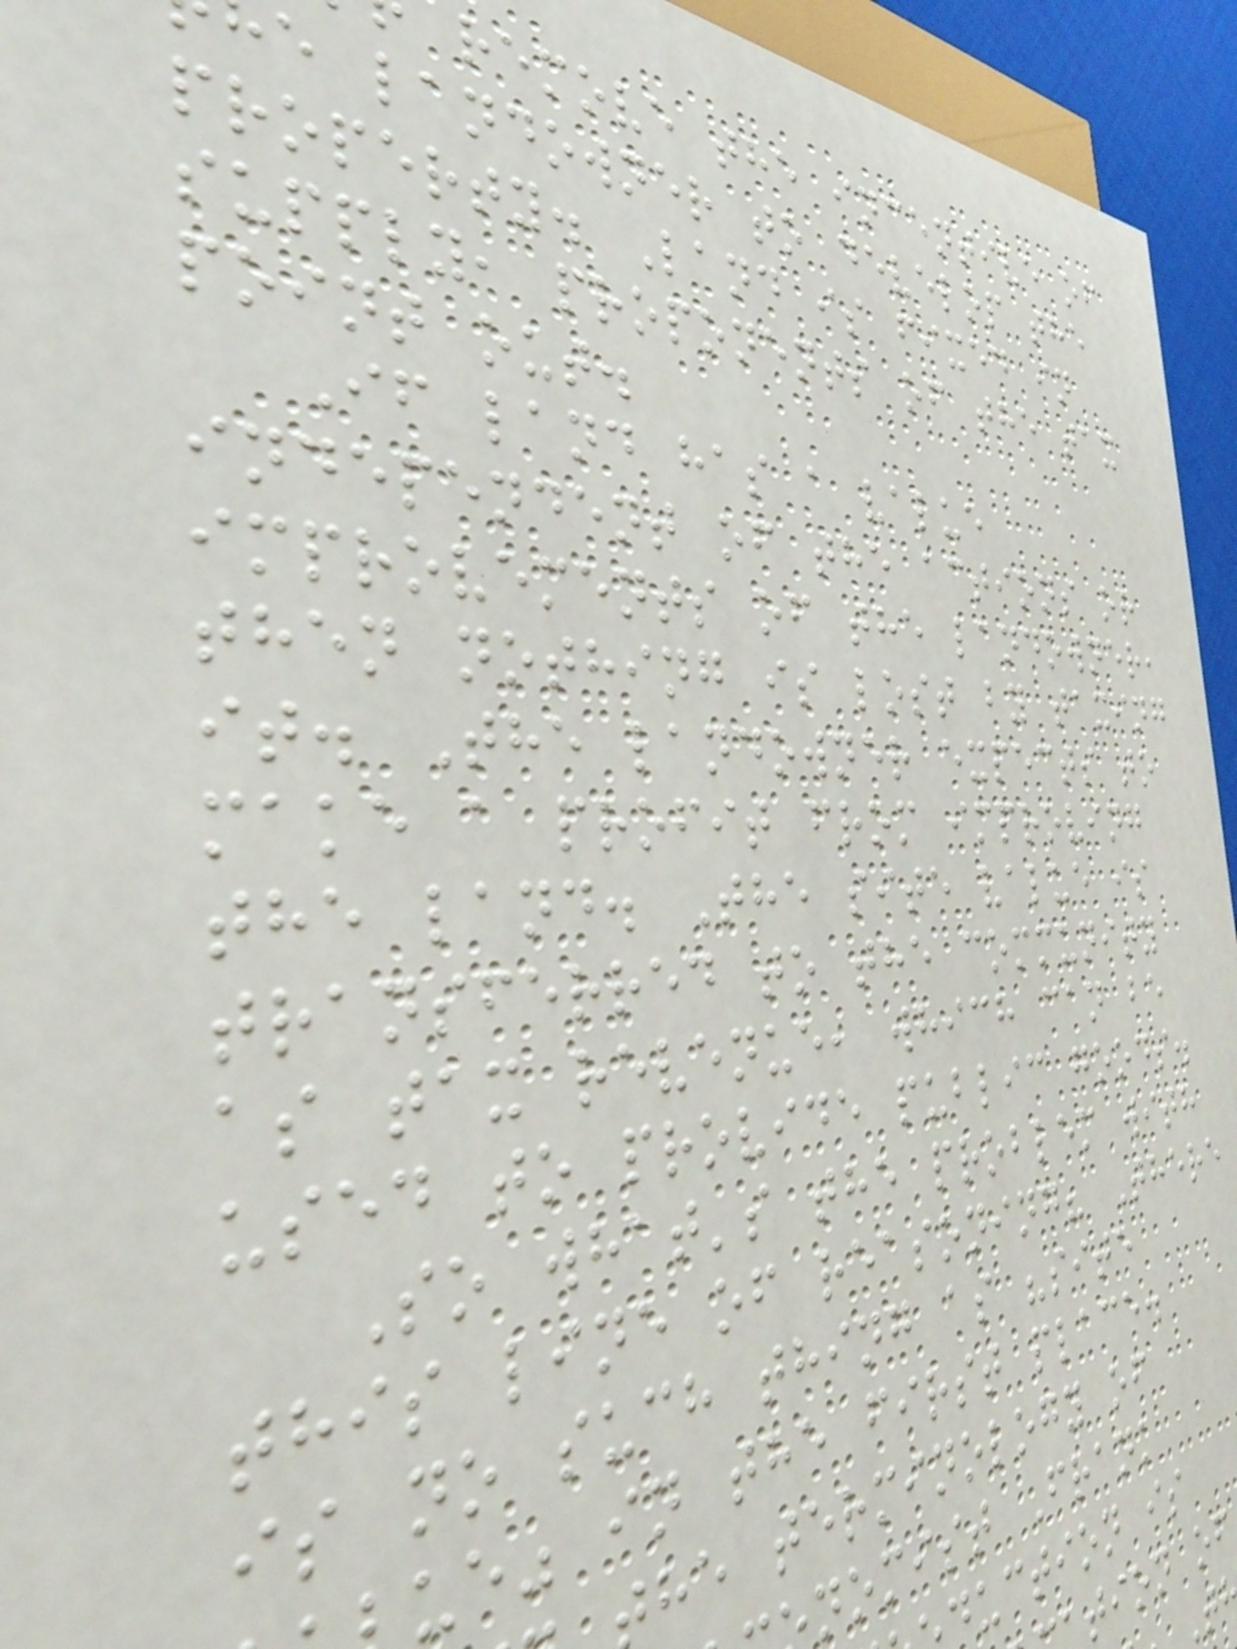remove the incentive of
e landowner to develop the
property. Land is fixed in
supply, proponents of the tax
point out.
If land has a value
independent of the actions or
improvements of the landowner,
then nothing is lost by taxing
it. The landowner expects to
make a profit from improving
the land. The site value is
transferred to the community
as tax revenue, which can be
used to provide public goods.
So what's the problem with
this line of reasoning? There
is no such thing as "site
ue" in the first place.
he terminology of
nomist Frank
duction is
tion of
